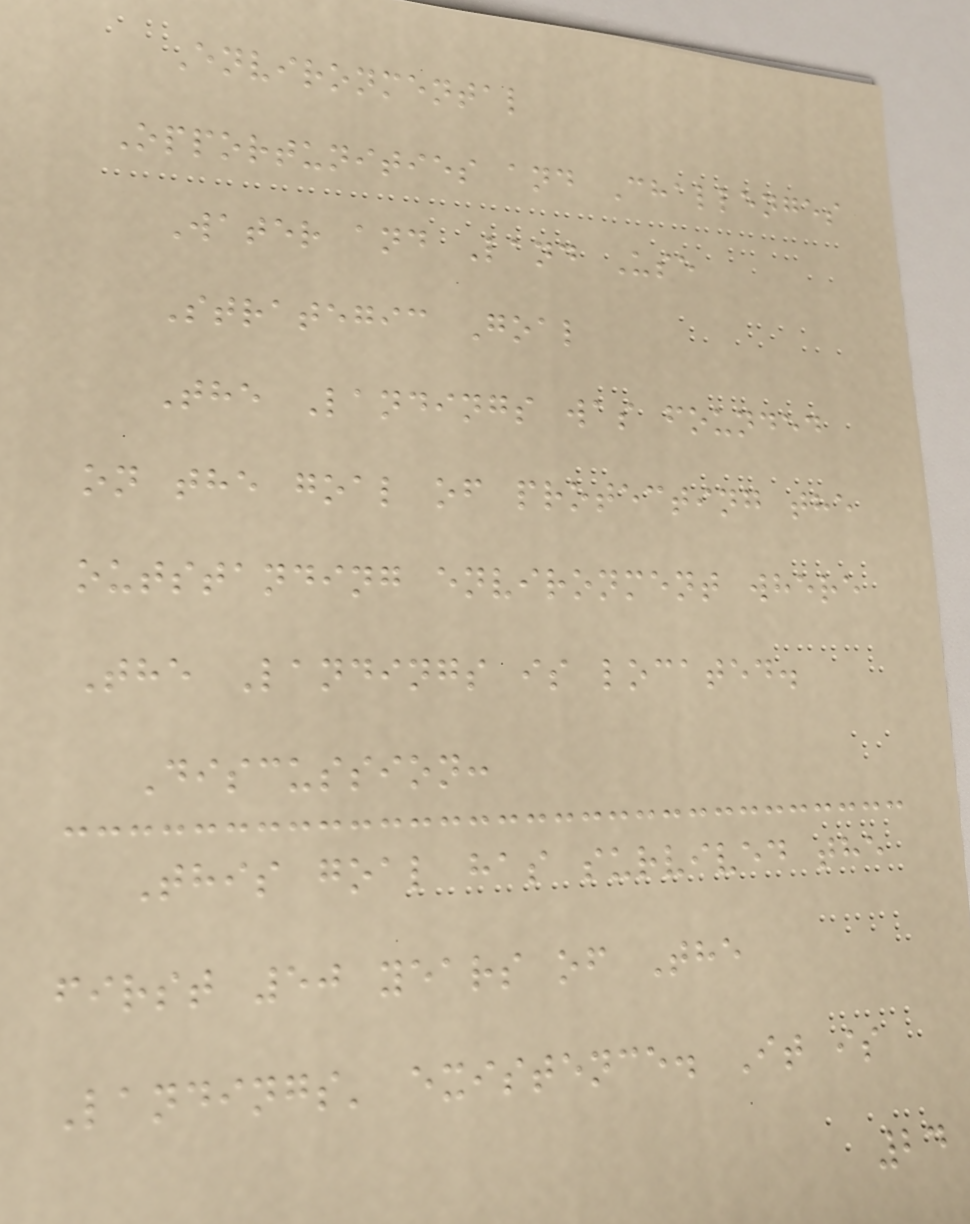Environmental
Opportunities and Challenges
Water and Land Use
Strategic Goal
The Landings was founded
on the goal of protecting the
outstanding environment where
The Landings is located.
Discussion:
This goal has survived the
first 50 years of The
Landings' existence. It is
24
